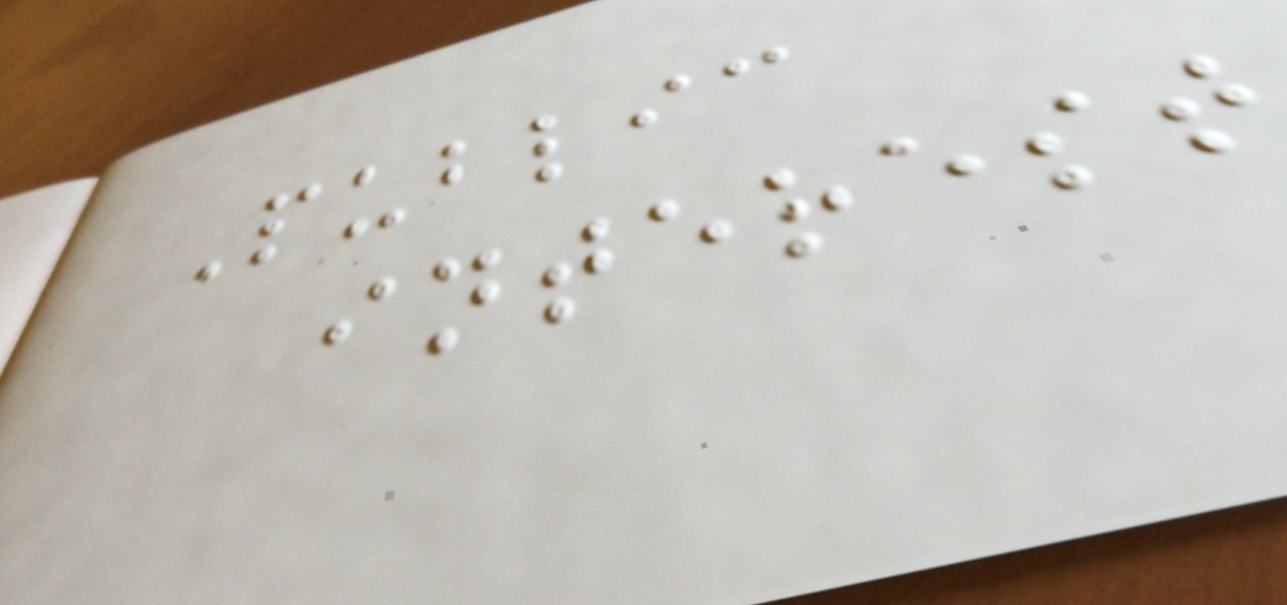Public
interest
